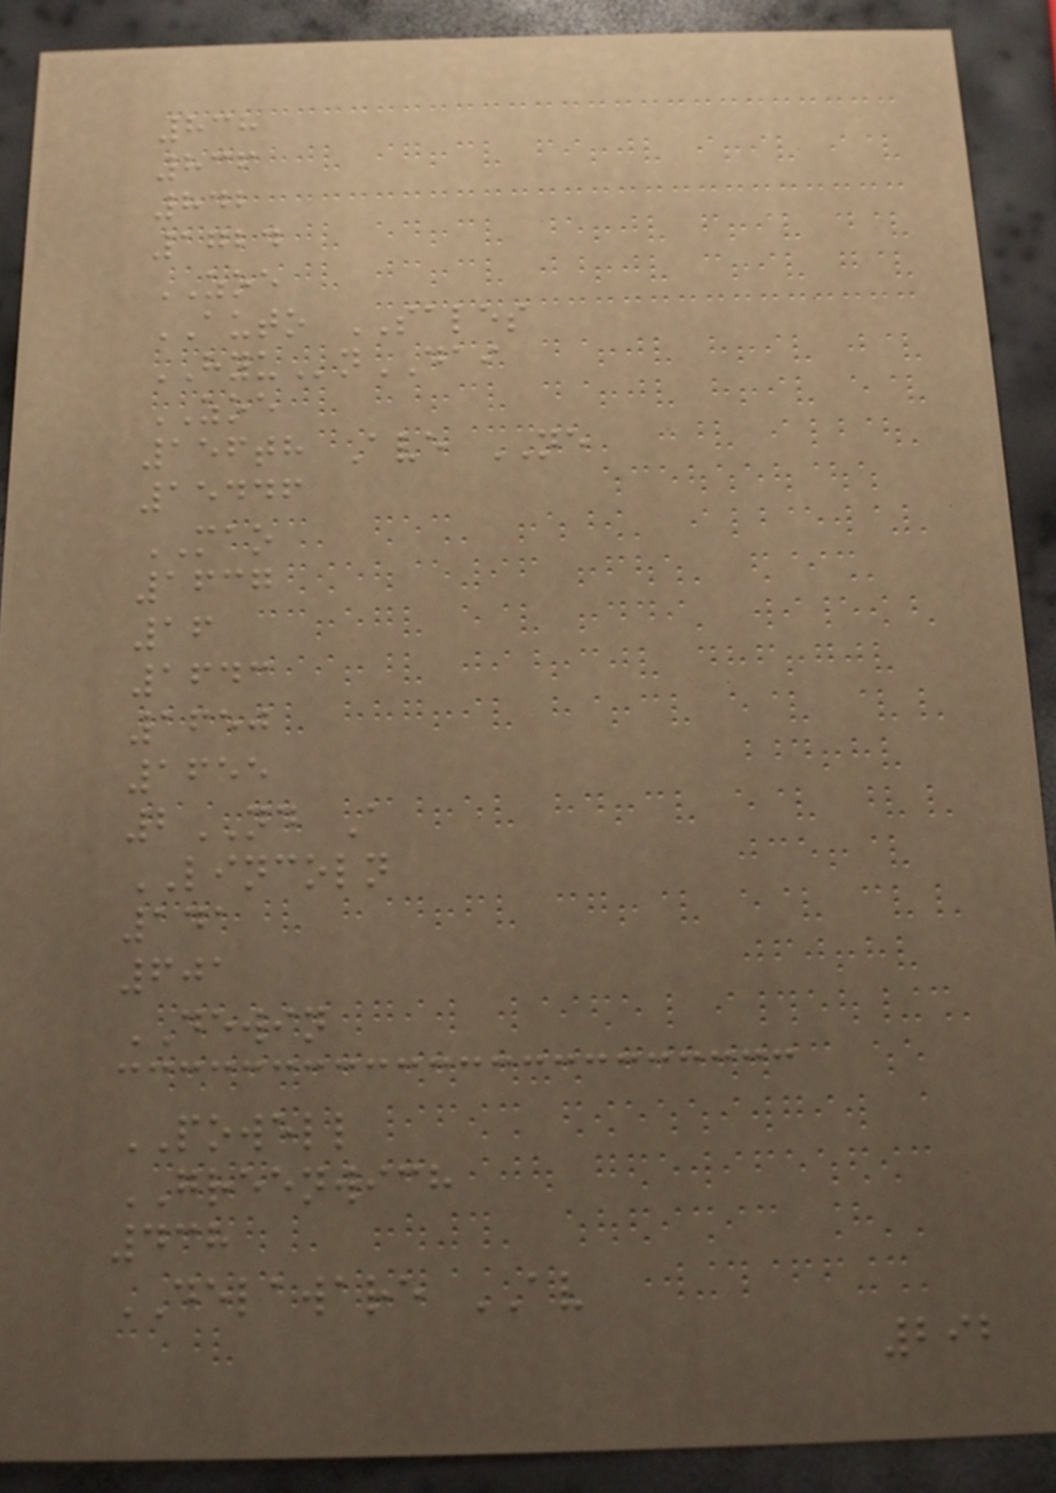838
836
842
1724
ZOE
AUTO SALES
HYUnDAI
ZOE
156th Ave NE
15446
MAO
1637
16
1643
1650
1655
2ND A
LINCOLN
141
601
DEWIN
POWELL
GREENWICH
438
DELAWARE AV
292
